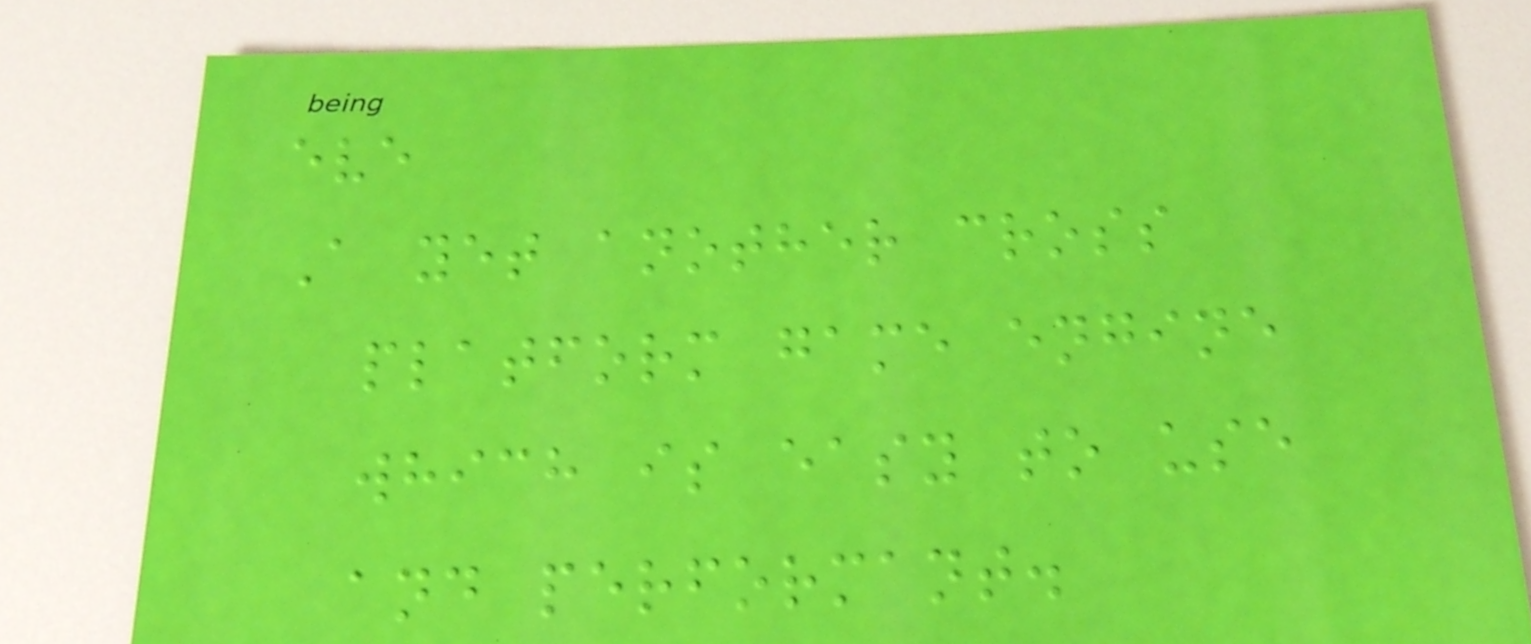eve
A yet another cross
platform game engine
which is easy to use
and performant.
